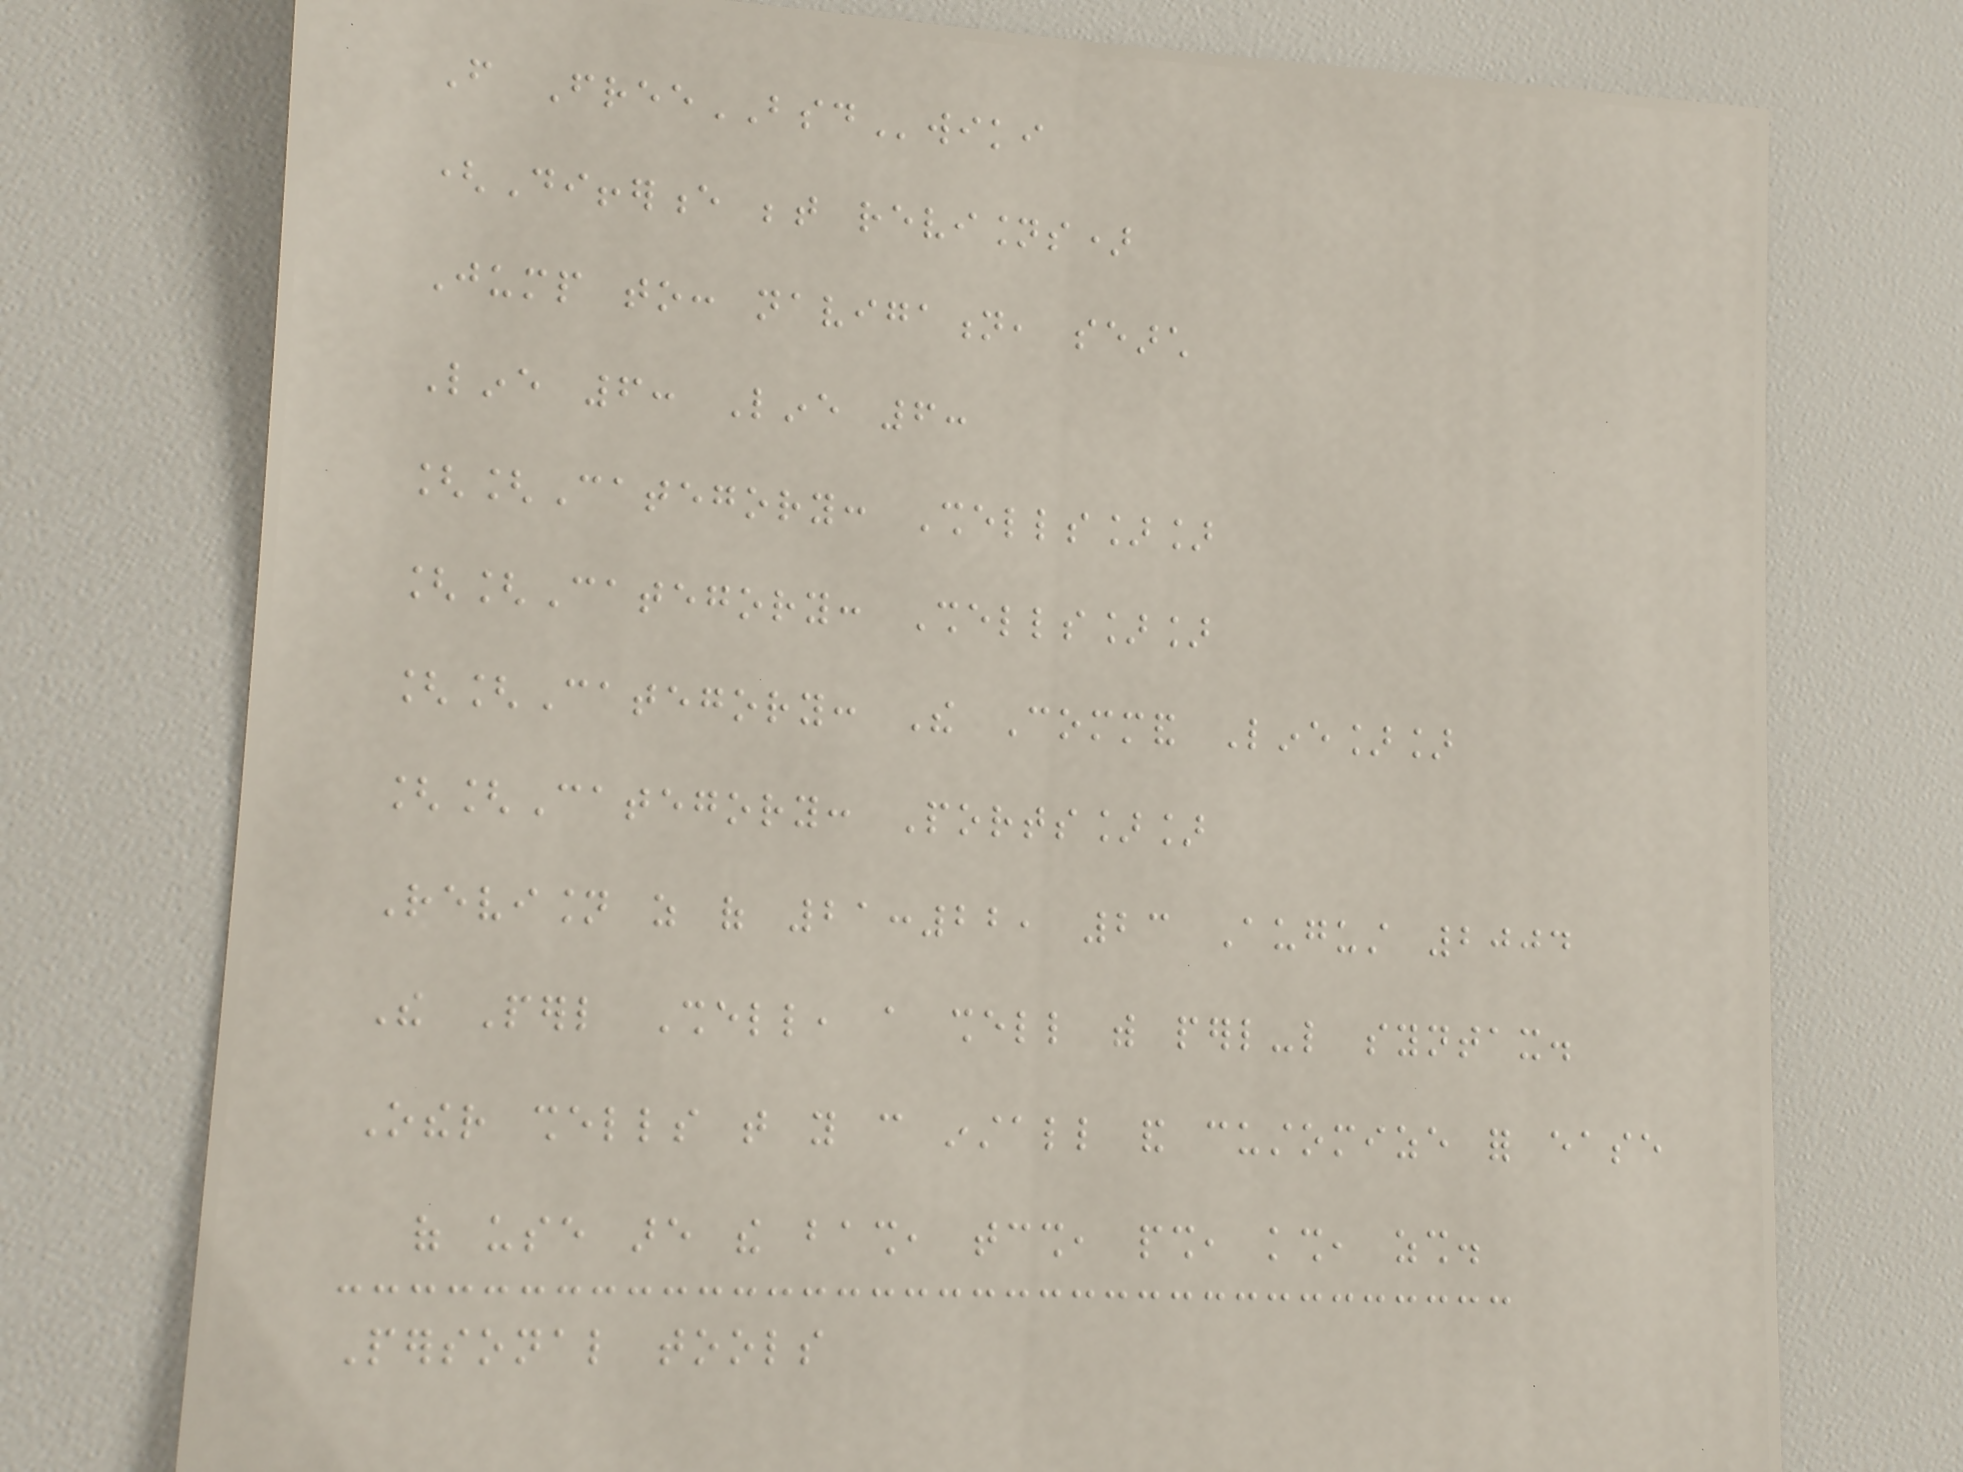From FreeBSDwiki
(Difference between revisions)
Jump to: navigation, search
Line 6: Line 6:
[[Category: Shells]]
[[Category: Shells]]
[[Category: The Command Line]]
[[Category: Ports]]
Revision as of 21:22, 23 August 2004
The Perl Shell, a shell with perl-like syntax.
Other shells that you can install and customize for ease
of use are the bash, tcsh, psh, ksh, zsh.
Personal tools
